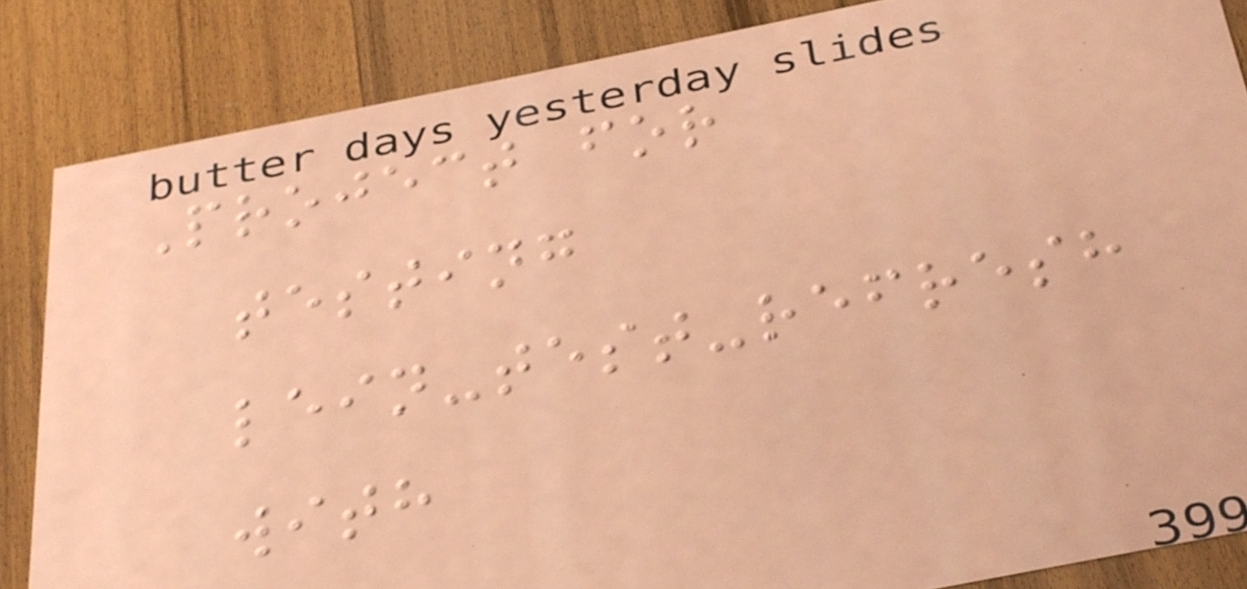Project for
testing
lein-test-refresh
with
